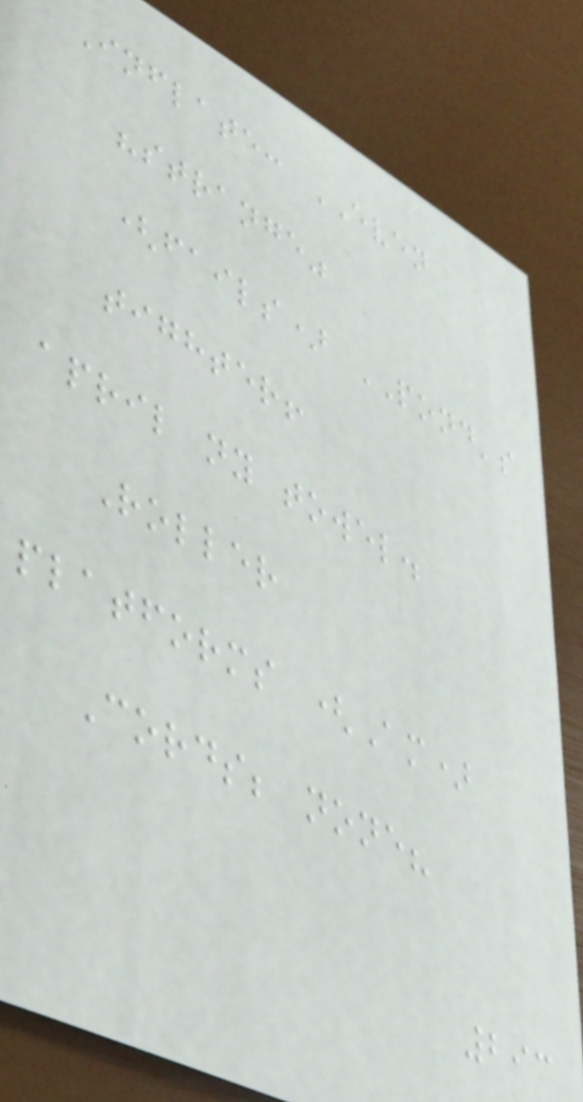Inflate: EVEN
"strange"
(fails) POND's
tighter!
april ny towel.
Roller
platforms (Am)
Cords; none?
293
